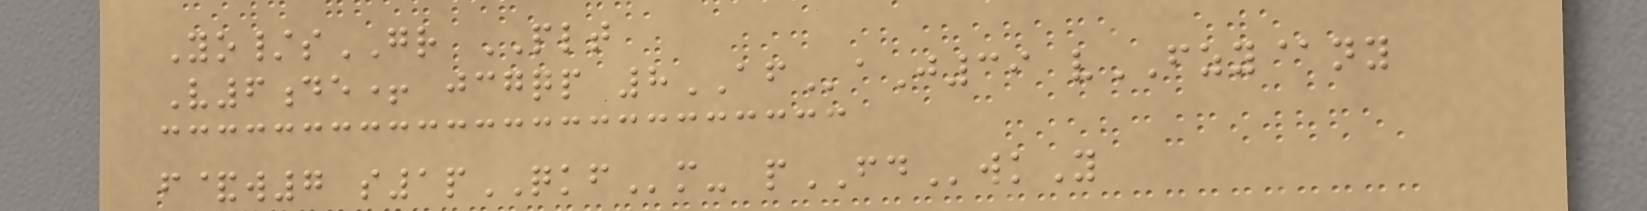Yo/sGR PLT
V6de+ jcgqp 8AFaJ39 vFZY@ny
f&w7 s1pQKFm- pFDwkY
